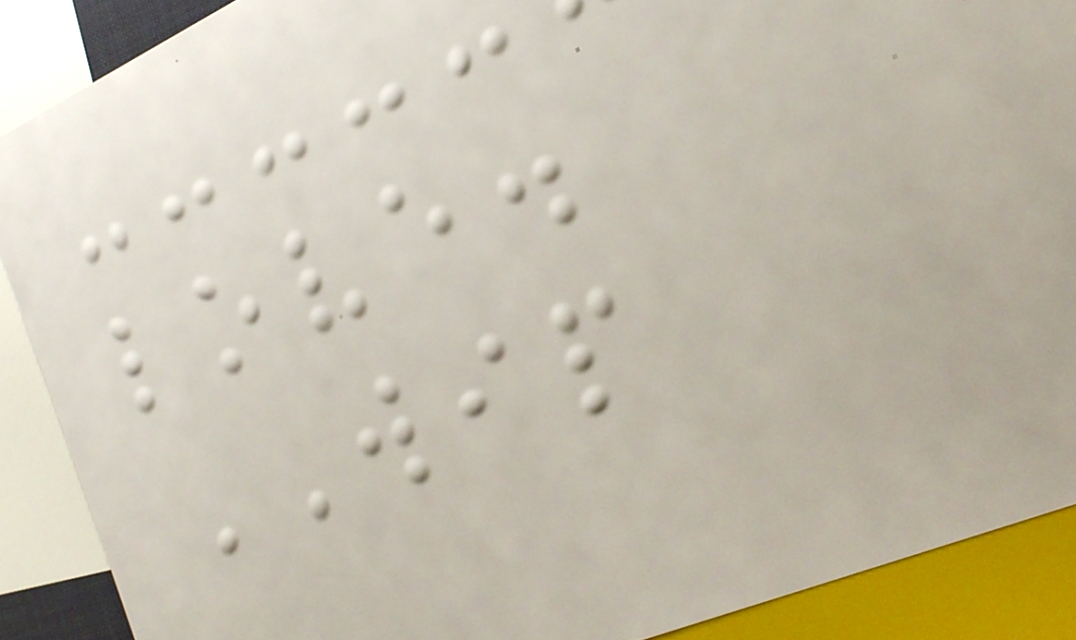love.
WIP
